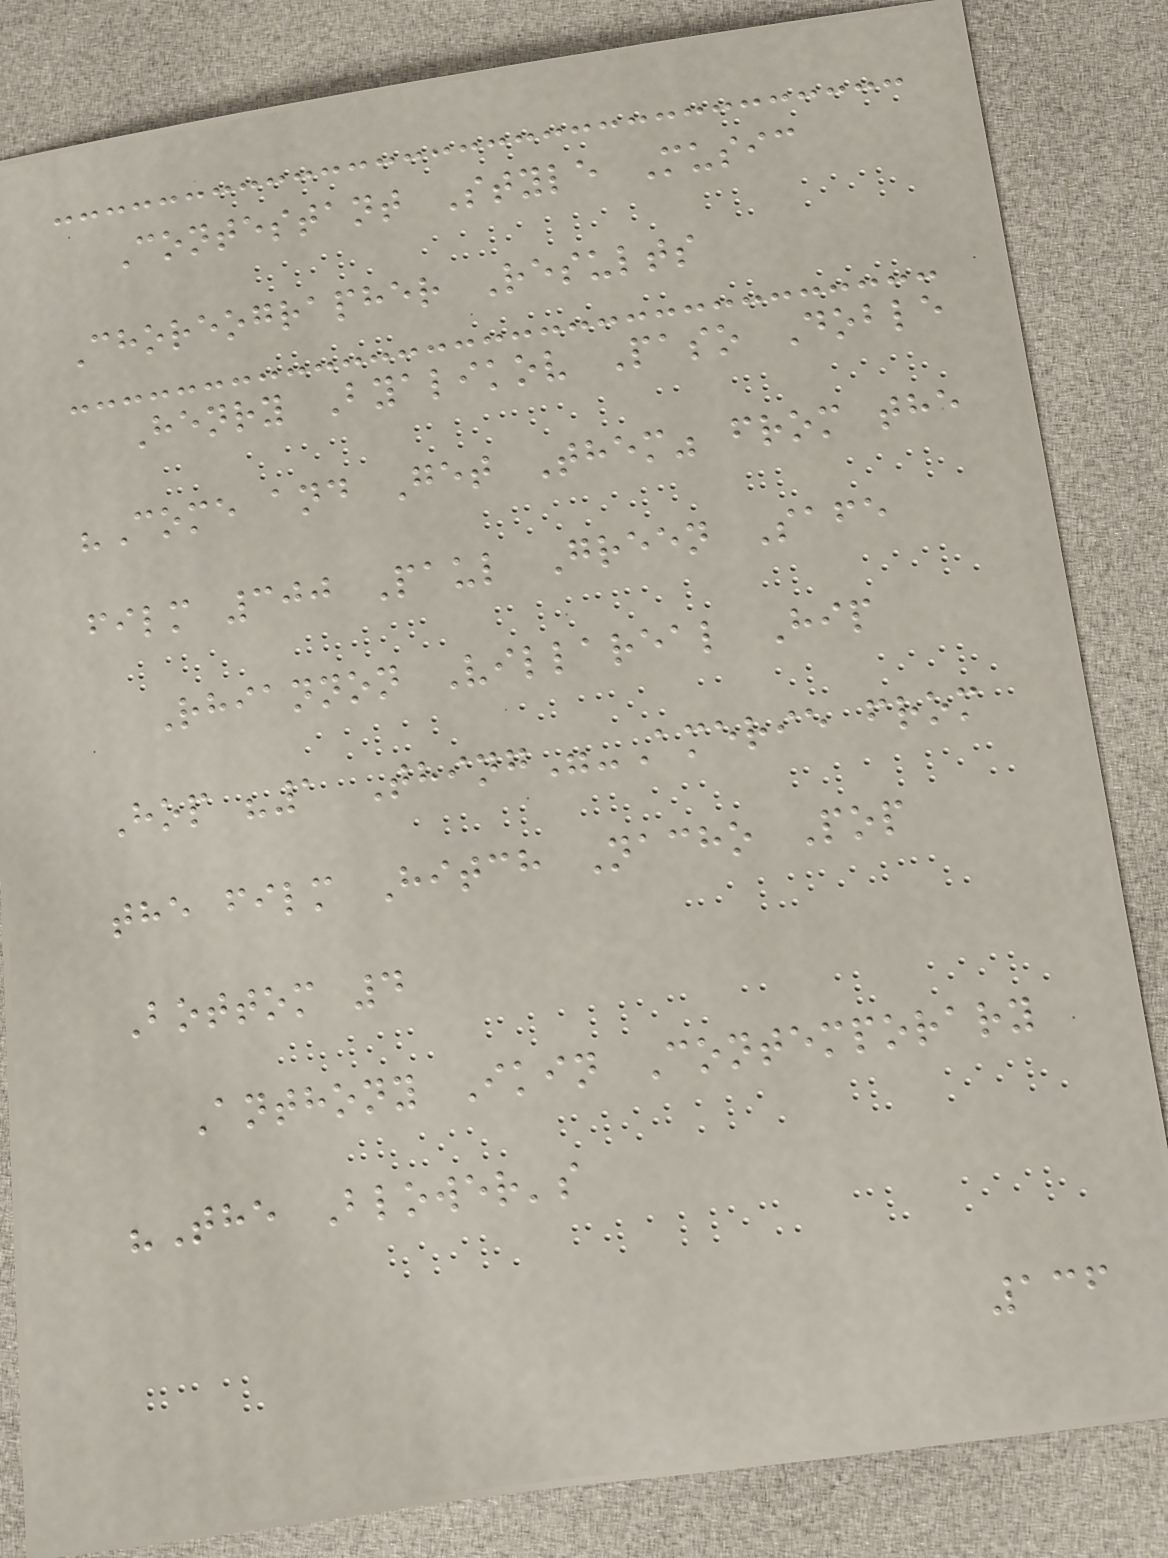Contestant Style Music
Choreographer Results
Henry Byalikov Paso Doble
"Come and Get Them" from the
film 300 Paul Green Safe
Rhiannon Villareal Hip
Hop "1 Thing"-Amerie from
the film Hitch Nacho Pop
Bottom 4
Anthony Ikin Contemporary
"The Blower's
136
